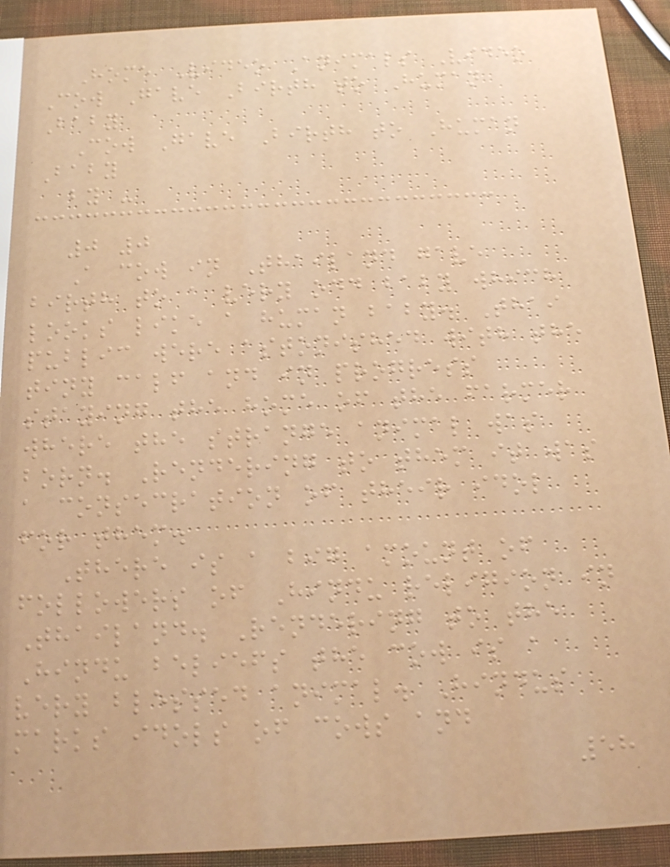Home Video Animals Video
Cow Gave Birth to Human
Baby
Cow Gave Birth to Human
Baby
by -
0 0
A cow in Thailand gave
birth to a very odd baby which
looks like a human baby. Thai
public were astonished with the
tiny calf and in progress
staying the home of the farmer
where the strange animal was
born. Rendering to them it was
a consecration of their idol
for them.
There is a big amount of
followers of Hindu religion in
Thailand. Rendering to the
Hindu beliefs the cow is a
very blessed animal. Hindus
marks idols of cows and
58
